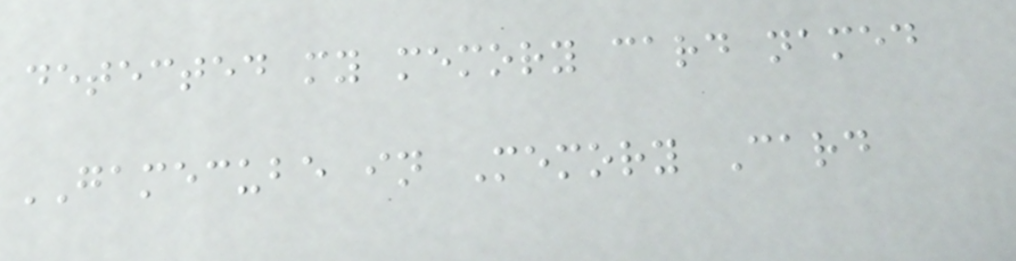detected my memory card named
GAMECUBE in Memory Card
